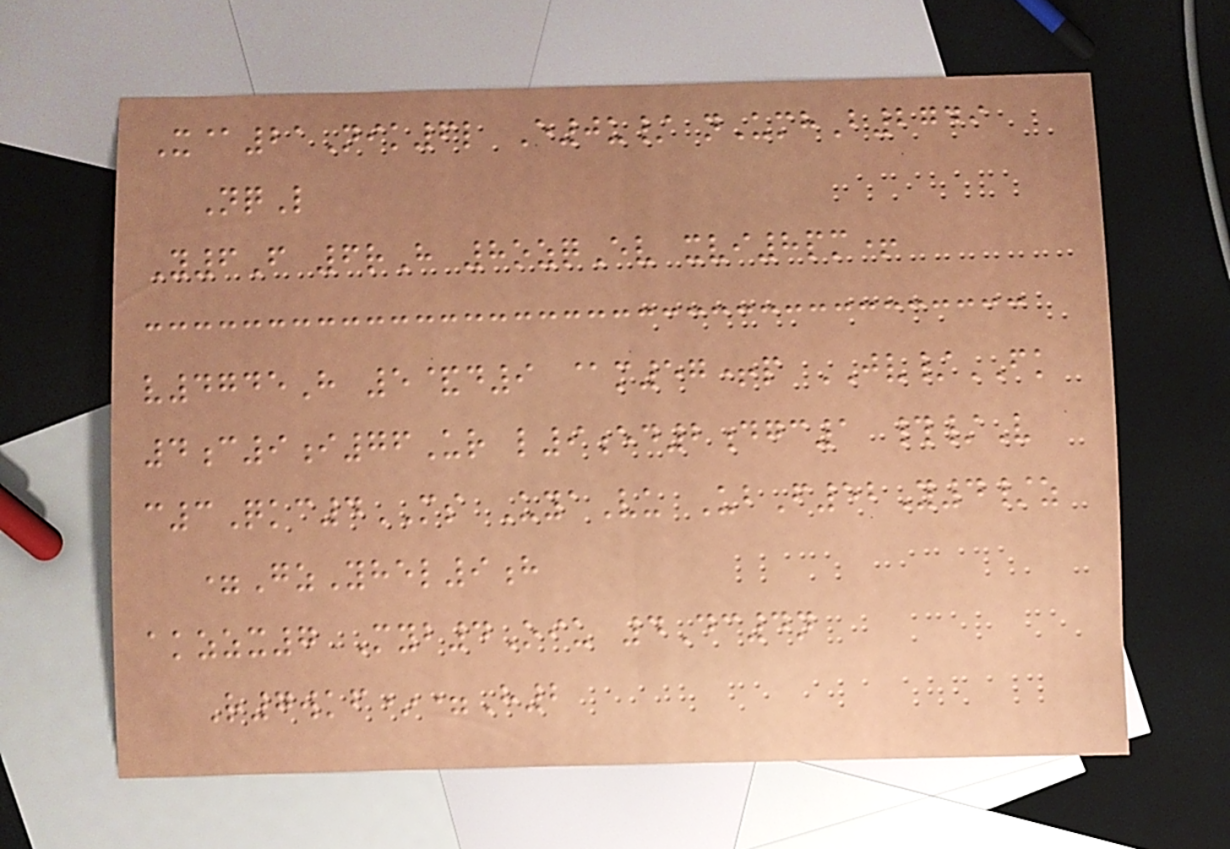X@21Nik6l E0u/ nUmhB2749
NqL
Y6F 6rH 8ozqEv xvi8pm+
v4745H 5&d9 @m57+p JV/FK
4c9i76Ur l9ed2dgc1 #/V
c3Qkc4MS UyaVu UbF52Y4/z
=GzYhel9h
akzzx7 Myb4Oiu 4Dc4n
R7wkf*=H2
